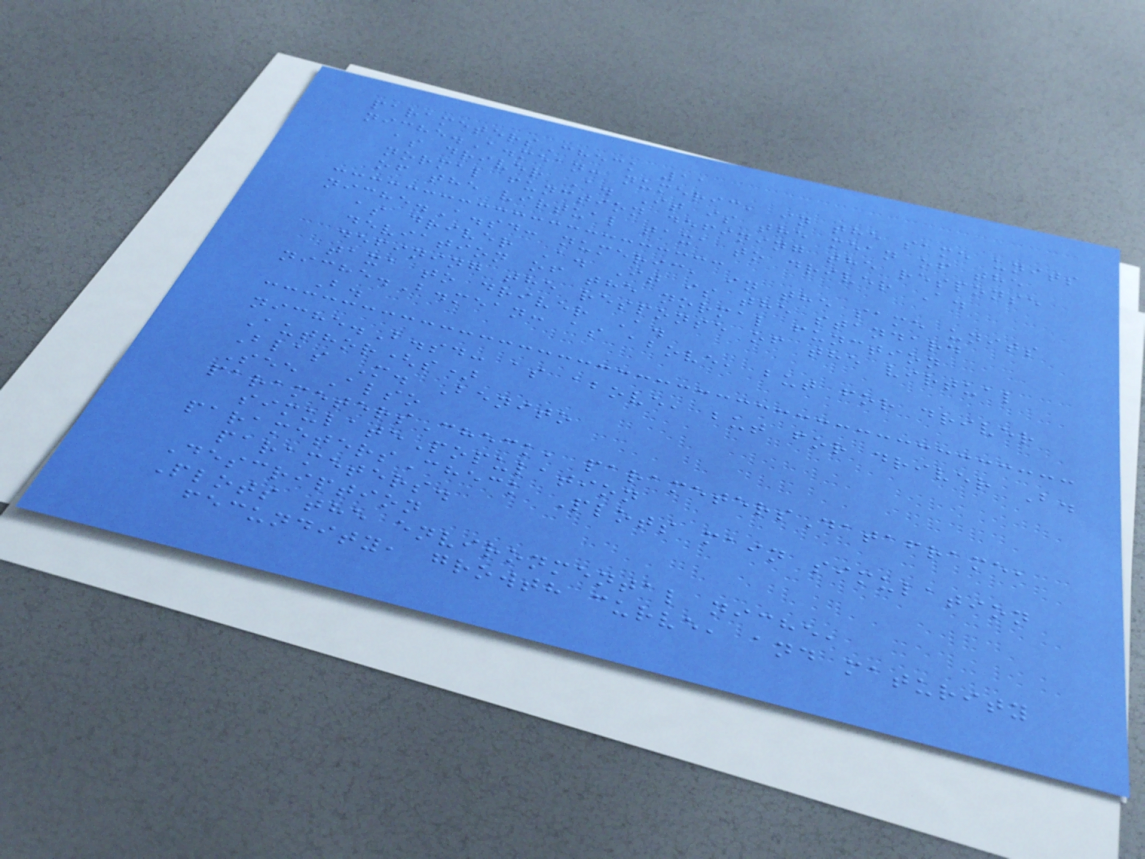parametersCheck 11
niche.A.mean: numeric, in the same units
as driver A. It is the mean of the
normal function defining the response
of the virtual taxa to driver A.
niche.A.sd: numeric, in the same units
as driver A. It is the standard
deviation of the normal function
defining the response of the virtual
taxa to driver A.
niche.B.mean: as above, but for driver
B.
niche.B.sd: as above, but for driver B.
Author(s)
Blas M. Benito
See Also
parametersCheck, parametersDataframe,
simulatePopulation
parametersCheck Plots main simulation
parameters.
Description
Plots the environmental niche,
fecundity, growth curve, and maturity
